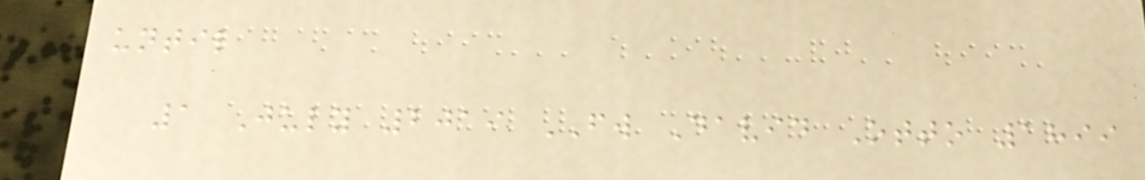until
1 July 2019 FW David Otto 1899
